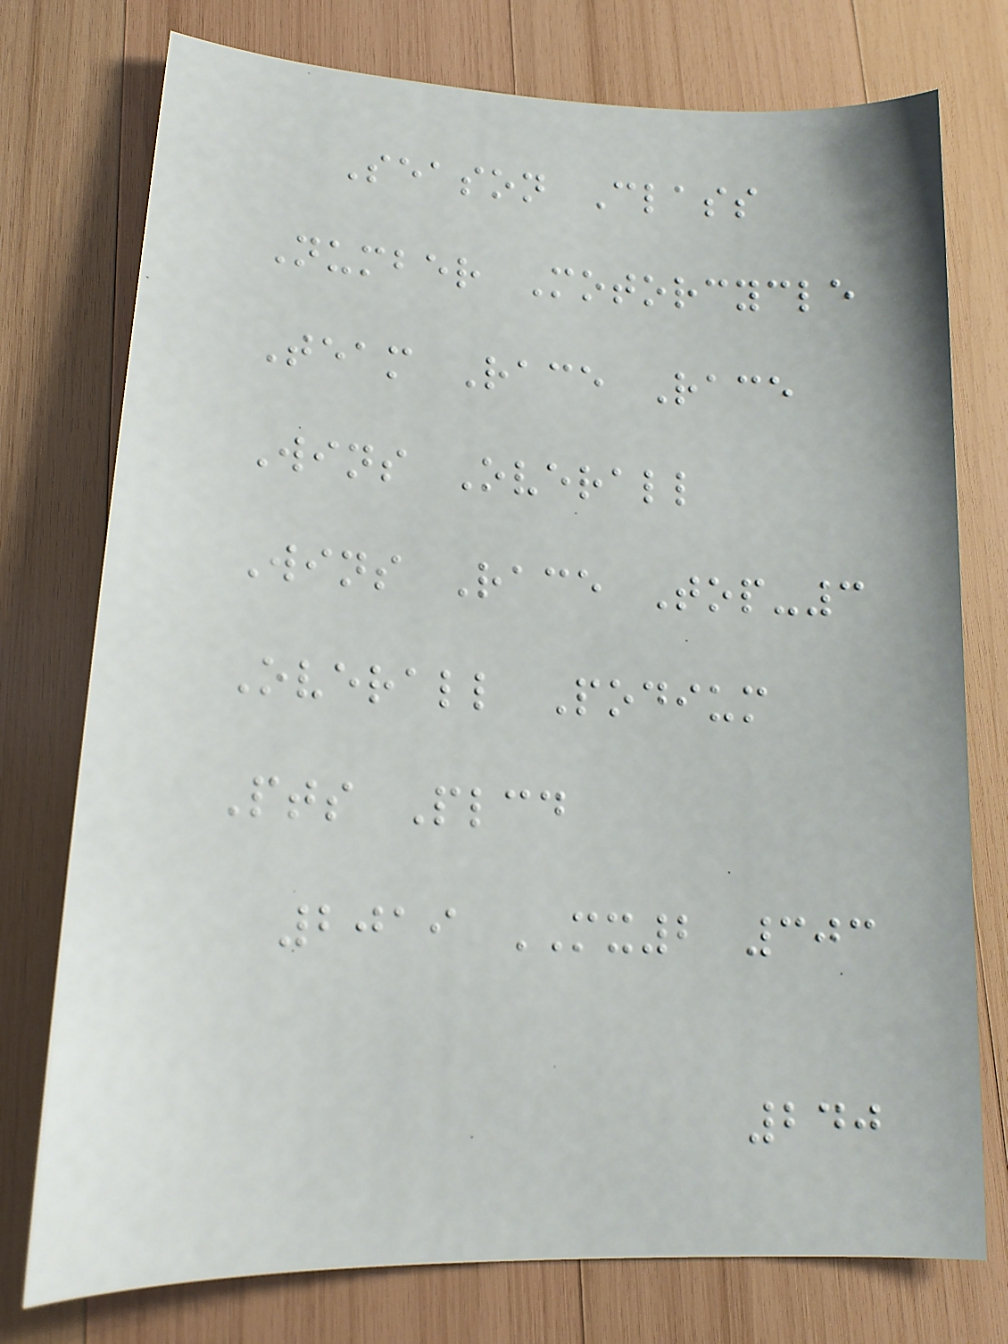Season Class
Number Motorcycle
Team Race Race
Wins Overall
Wins Race Top-3
Overall Podium
Pts Plcd
2019 MX2 303
240
